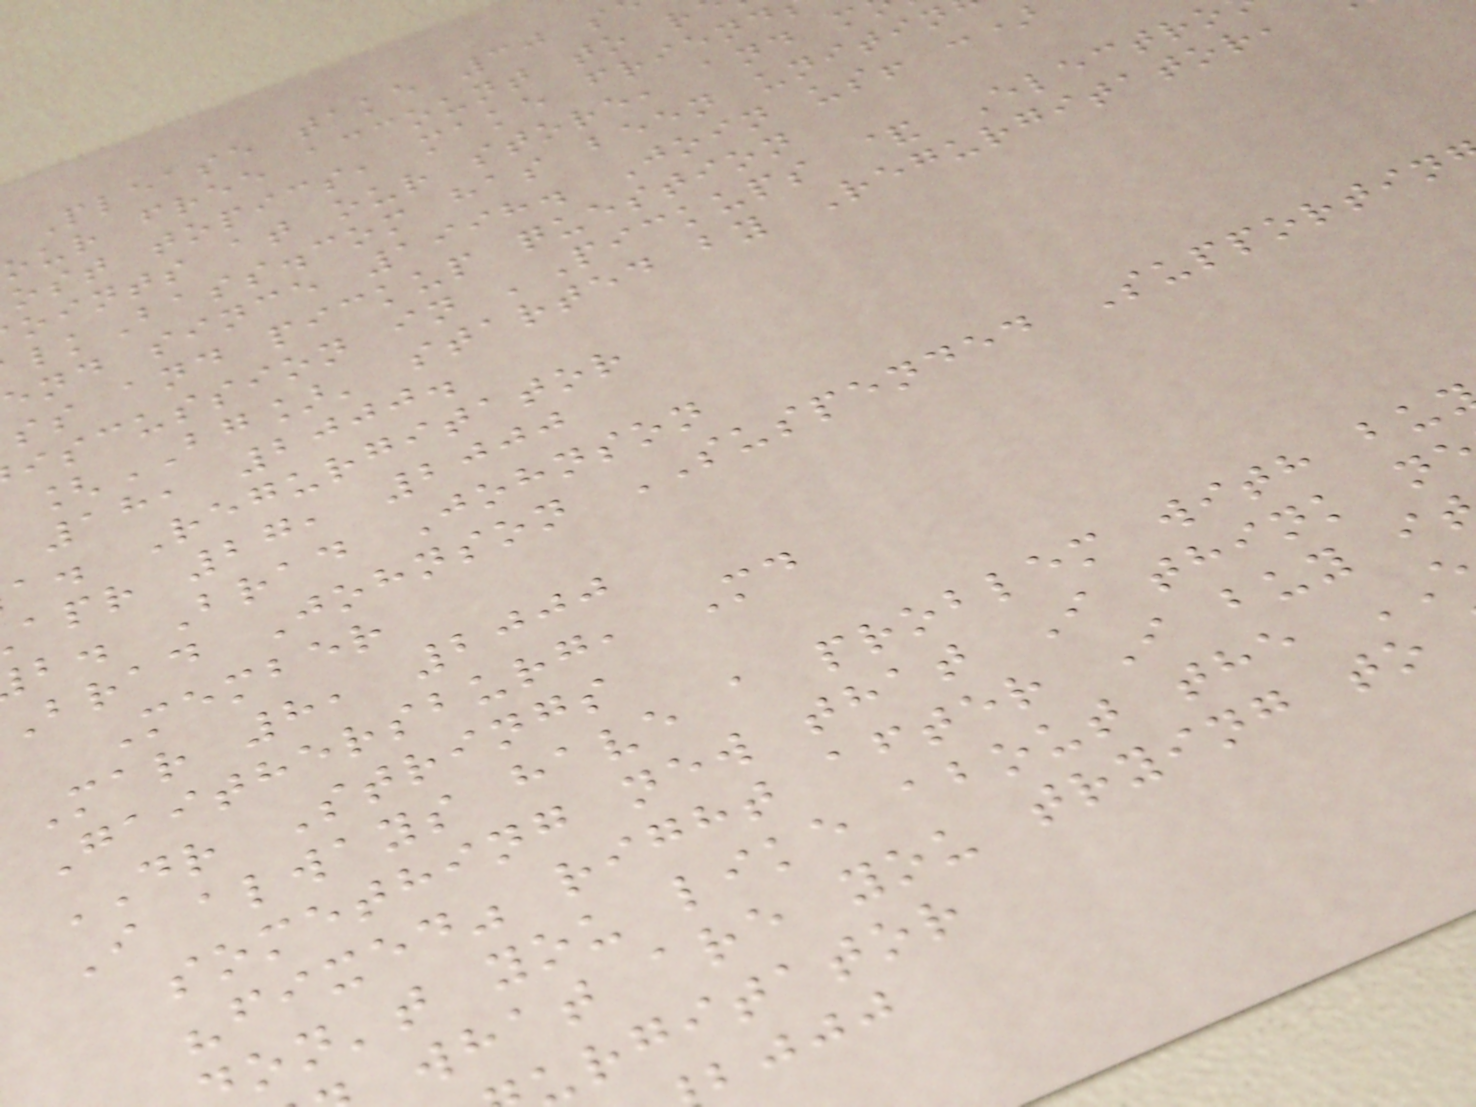Please take 30 s
our free account to r
ost topics, make friend
oints at our store, and m
lkBass.com has been unitin
end since 1998. Join us! :)
ss and pickup question
iscussion in 'Pickups & Electro
[BG]' started by Regurgitator,
18, 2000.
a. Regurgitator
apr 27, 2000
b. Brad Johnson
Brad Johnson SUSPENDED Supportin
Member
Mar 8, 2000
Gaithersburg, Md
DR Strings
I always have a problem with bu
something new that I think n
"fixed" right after I buy i
on't you like about the
what are you trying to
rgitator
bjjj
